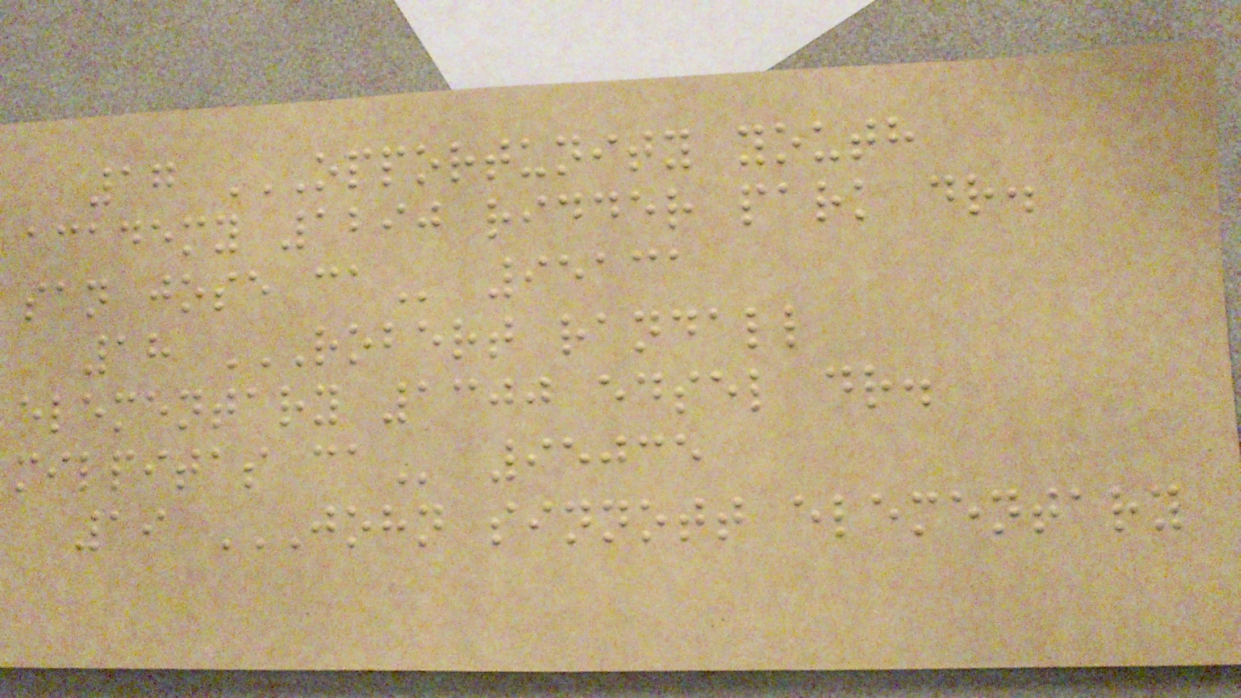17 OPPORTUNITY YOUTH
ACADEMY 1290 RIDDER PARK DR.
SAN JOSE CA 95131
18 ROBERT RANDALL
ELEMENTARY 1300 EDSEL DR.
MILPITAS CA 95035
19 JOHN SINNOTT ELEMENTARY
